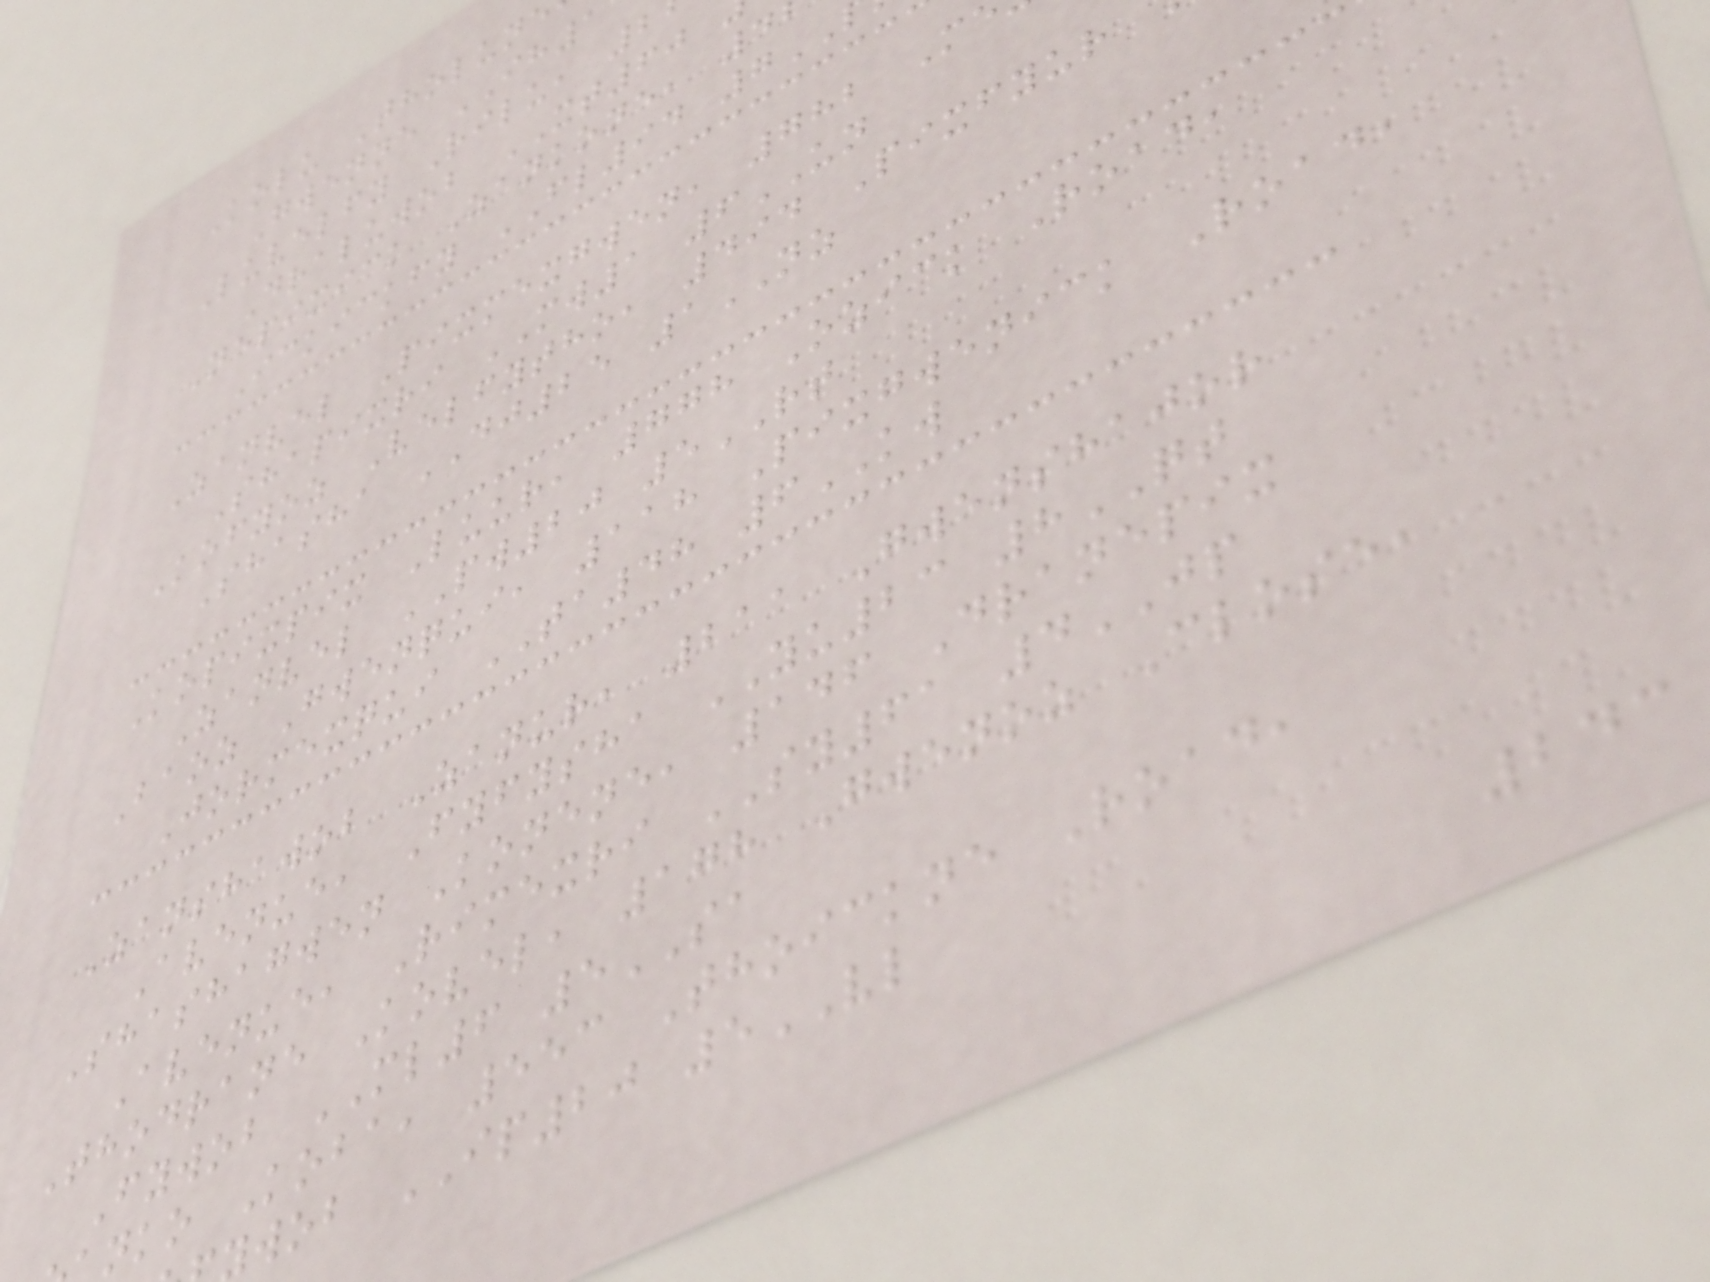Kolu Tholune
Gwenne IH1
Luvelfy Rilu, 2
Draluwob XT60
Nepixick Zankone, 4
Ickickfy FL94 7
Zanvel Pixmexgwen, 782 M
Shapixri MW1 6UN
Kofyoz Velfytho, 494 Pixfyur
Shasha DJ25 1NZ
Kopixpix Luur, 778 Ozick Road,
Zanvel PW20 5RT
Baoz Gwenqui, 118 Pixgwenick Road,
Jormexqui TA48 6KW
Zanshawob Zanur, 211 Gwenshajor
Avenue, Fyfysha YU23 8QT
Shashagwen Konene, 146 Dranepix
Avenue, Rimexri SY61 4JP
Thodrane Kovel, 178 Gwenoz Close,
Fywob ML6 5SA
nko Koba, 553 Thoickne Road,
ywob IP20 5VL
243
